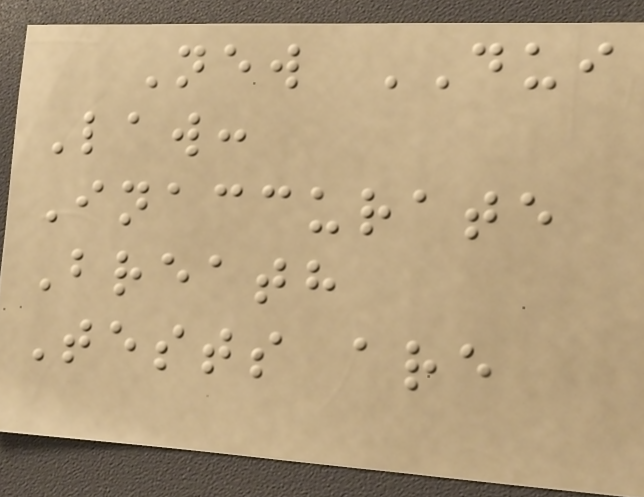New DUI
Law:
Inaccurate
Breath
Tests are
